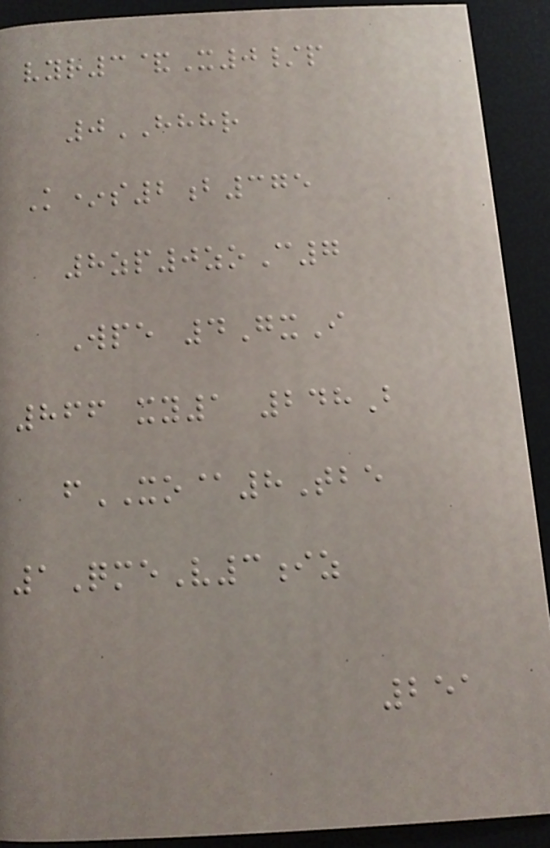vyr3&X0/p
0HHHR
K*s2b375
8zp0zoC7
Wpe 4GxI
866 xy1 248B
fXO@8Tbe
1QmeV3iz
251
